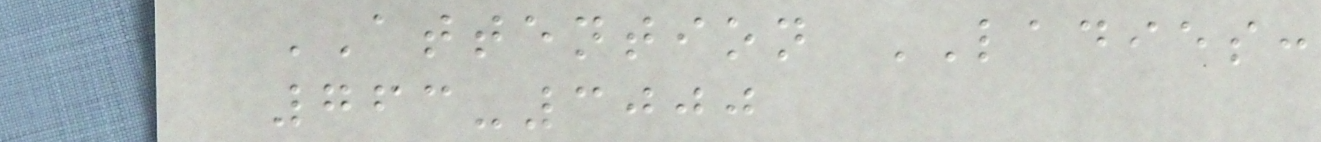ATTENTION LADIES:
763-3000
